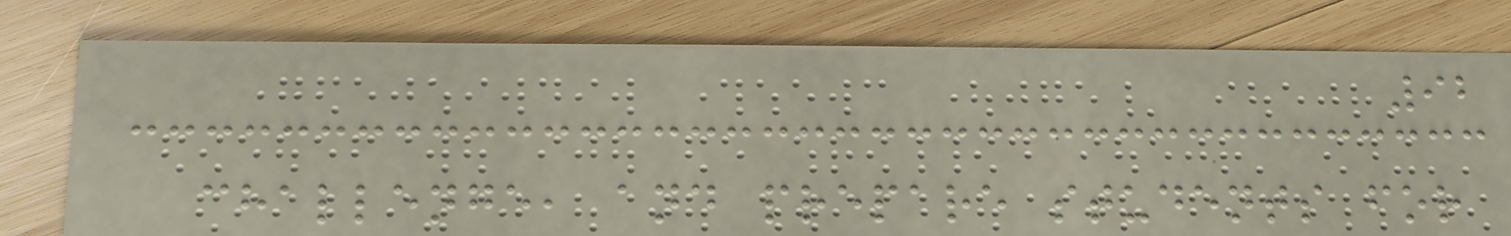92
challenge, and prepare students for
